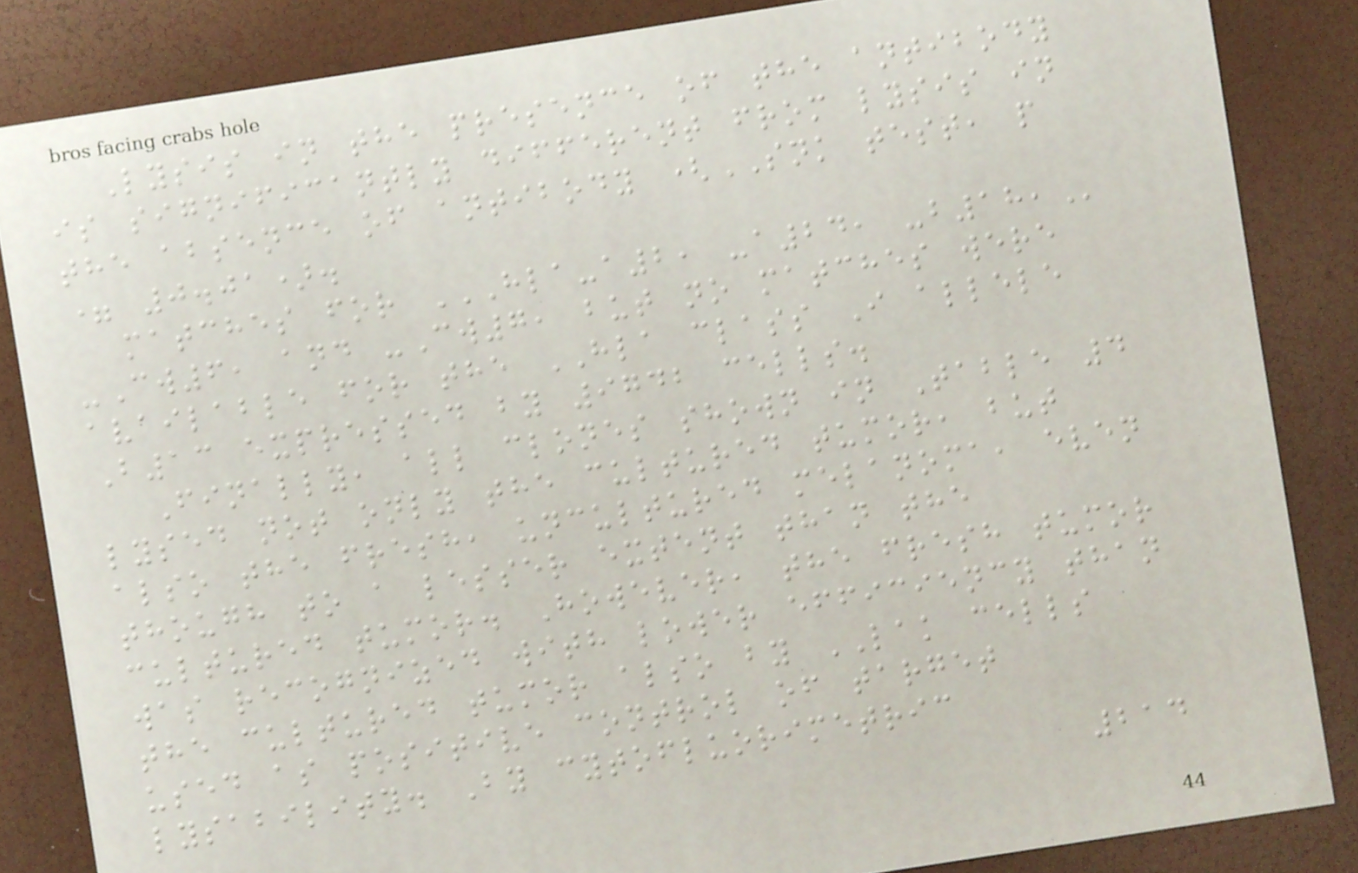Lysis in the presence of the antibody
is significantly different from lysis in
the absence of antibody (SNK test, p
= 0.01).
matches for HLA-A2, -A24, -B18,
-Cw6, and -Cw7, but no matches were
available for the HLA class I allele
B13 expressed by 9742 cells.
Finally, all clones shown in Table 4
lysed not only the cultured tumor, but
also the fresh, uncultured melanoma, even
though to a lesser extent than the
cultured tumor. However, the fresh tumor
was recognized with lower efficiency than
the cultured tumor also by LAK cells
used as positive control of target
lysability. By cytofluorimetric
214
